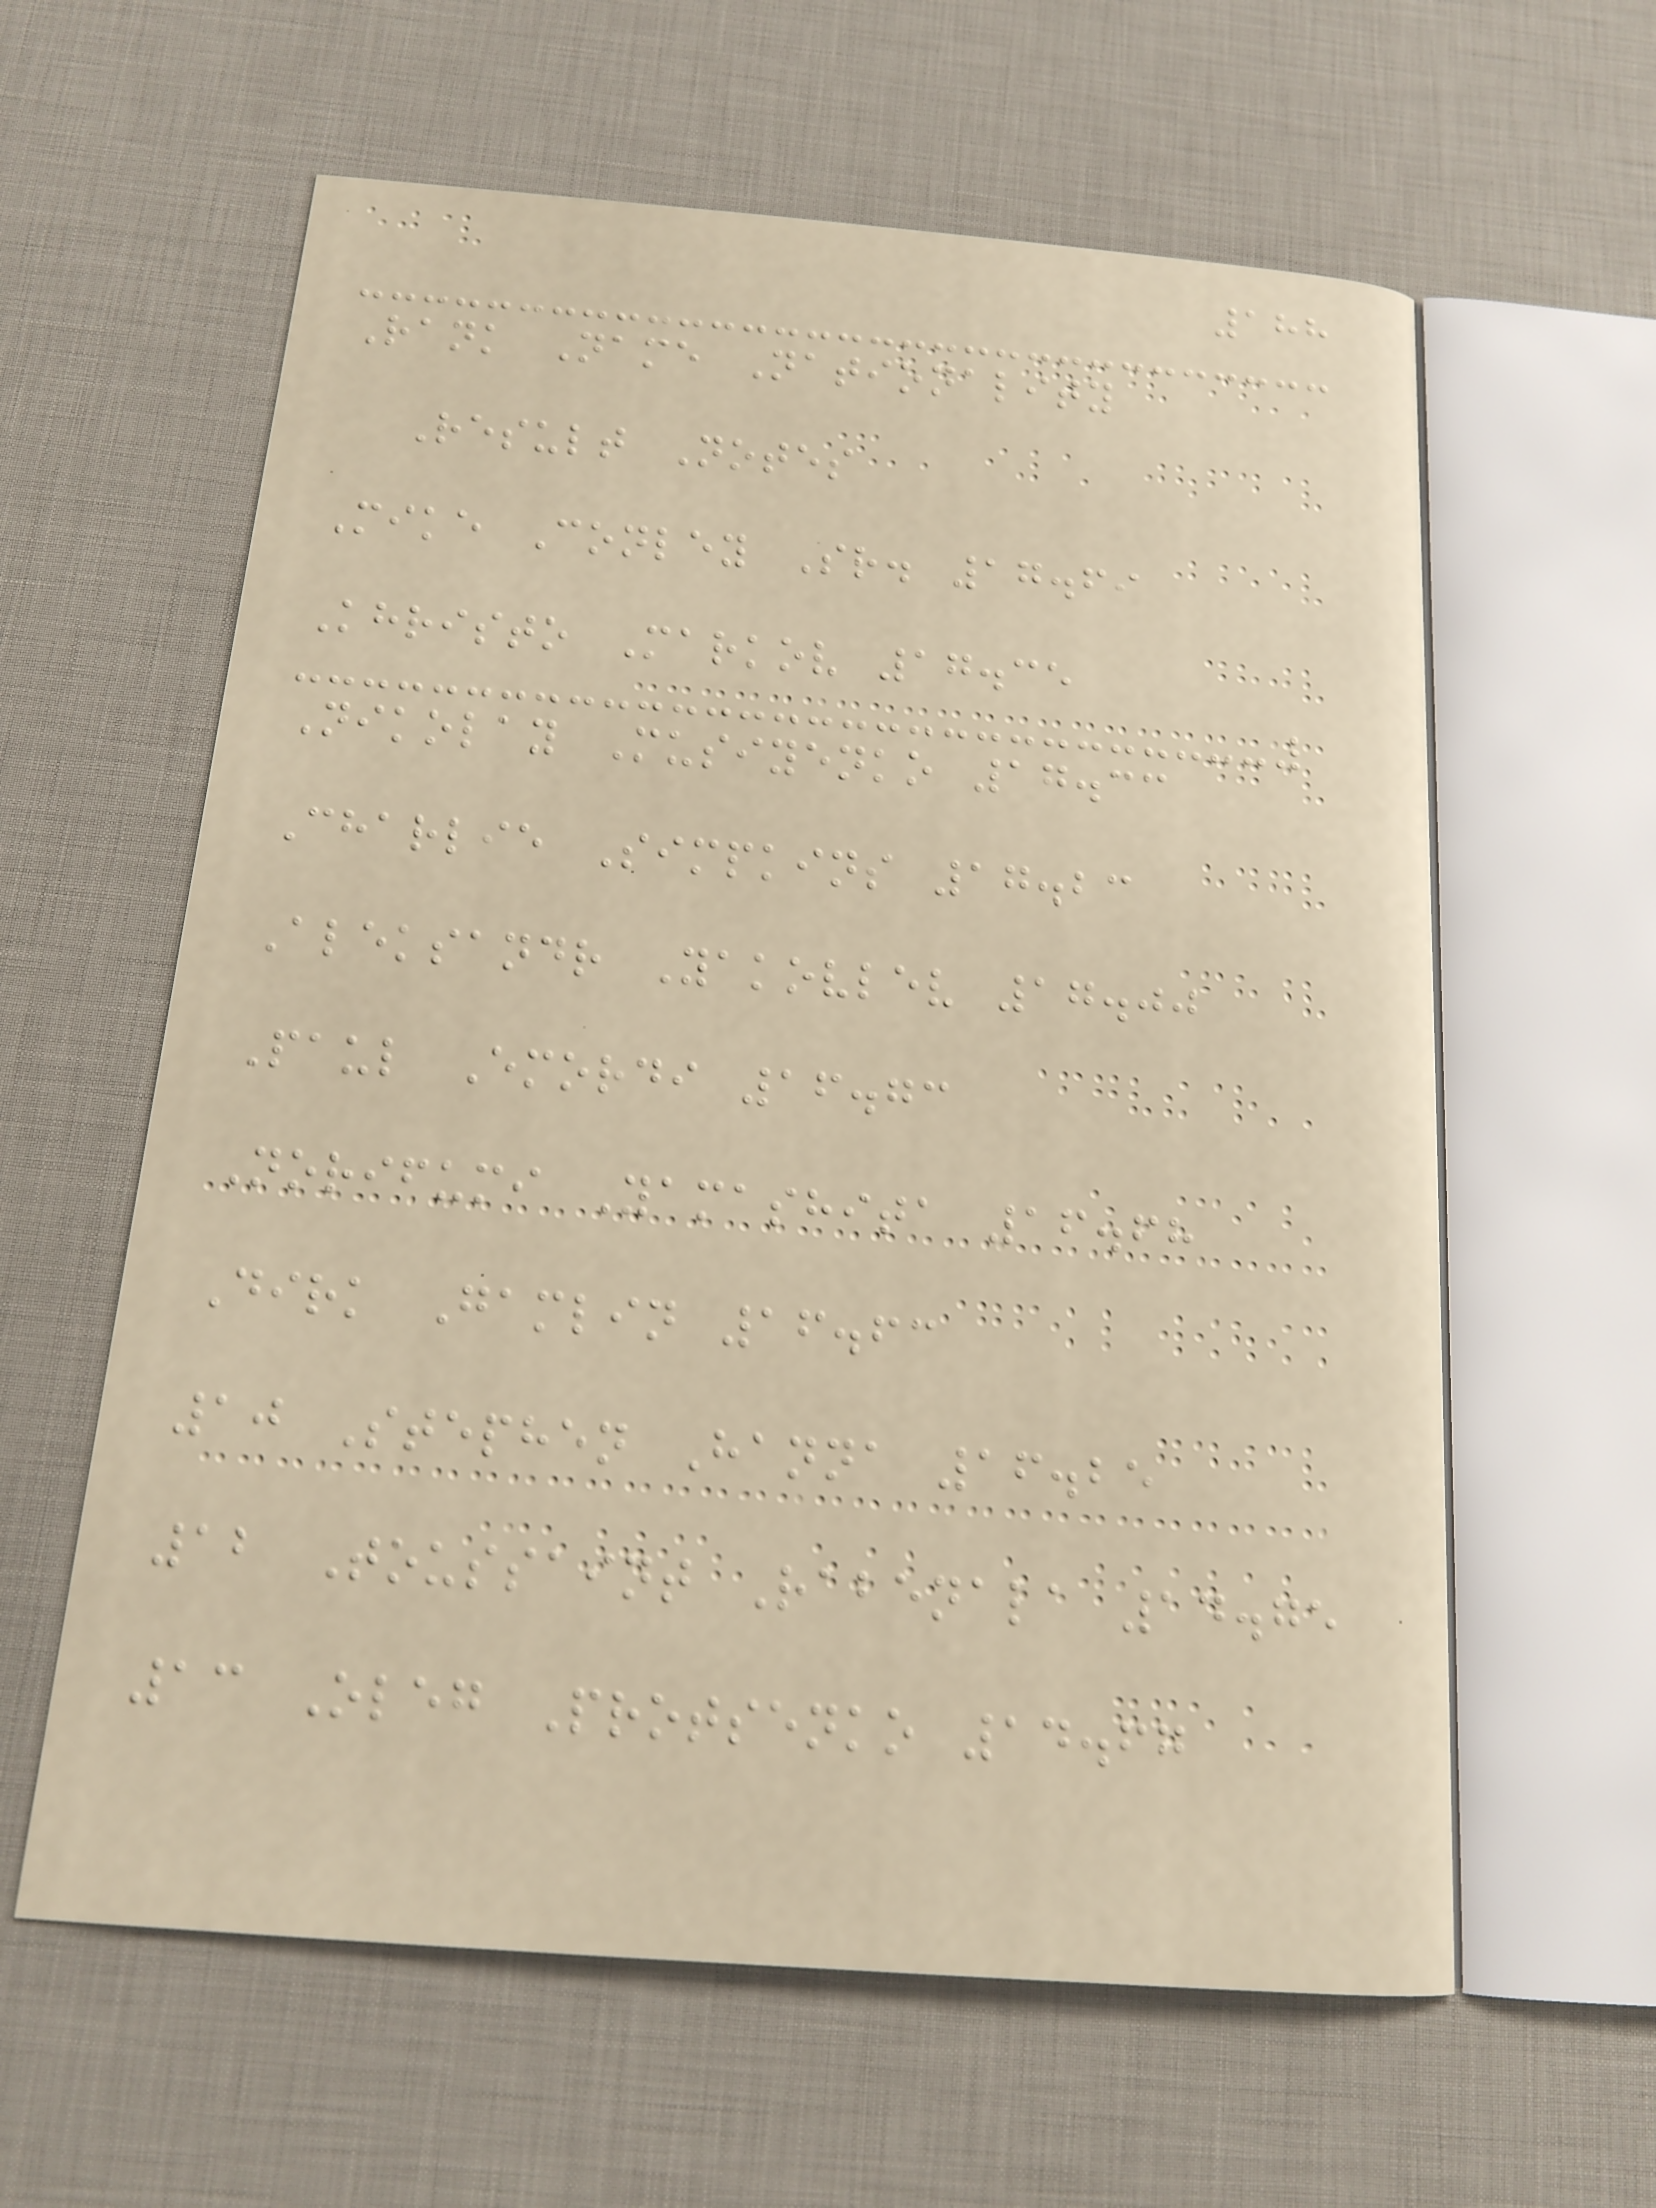188
Rank Name Nationality
Result Notes
Mike Conley Sr. 17.69
Khristo Markov 17.35
Nikolay Musiyenko 17.33
Charlie Simpkins 17.23
Aleksandr Yakovlev 17.00
Paul Emordi 16.73
Norifumi Yamashita 16.68
Dirk Gamlin 16.63
10 Stephen Hanna 16.25
12 Toussaint Rabenala 14.75
13 Oleg Protsenko 14.67
